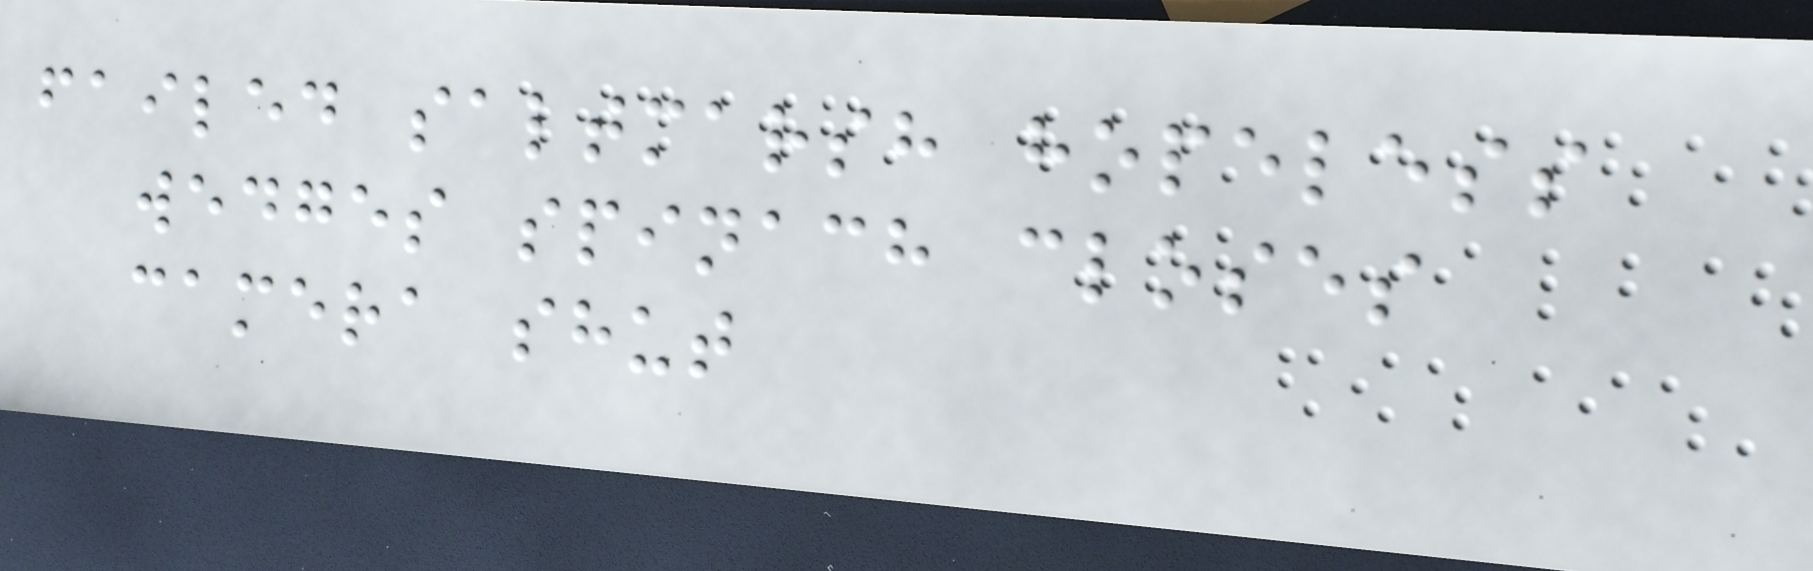failed saltmarsh hopeless
wedges spinach closes
camera shut
